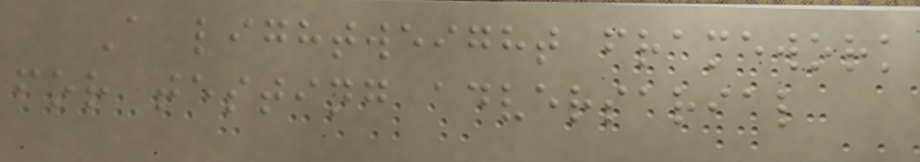A lightweight framework
for testing adversarial
